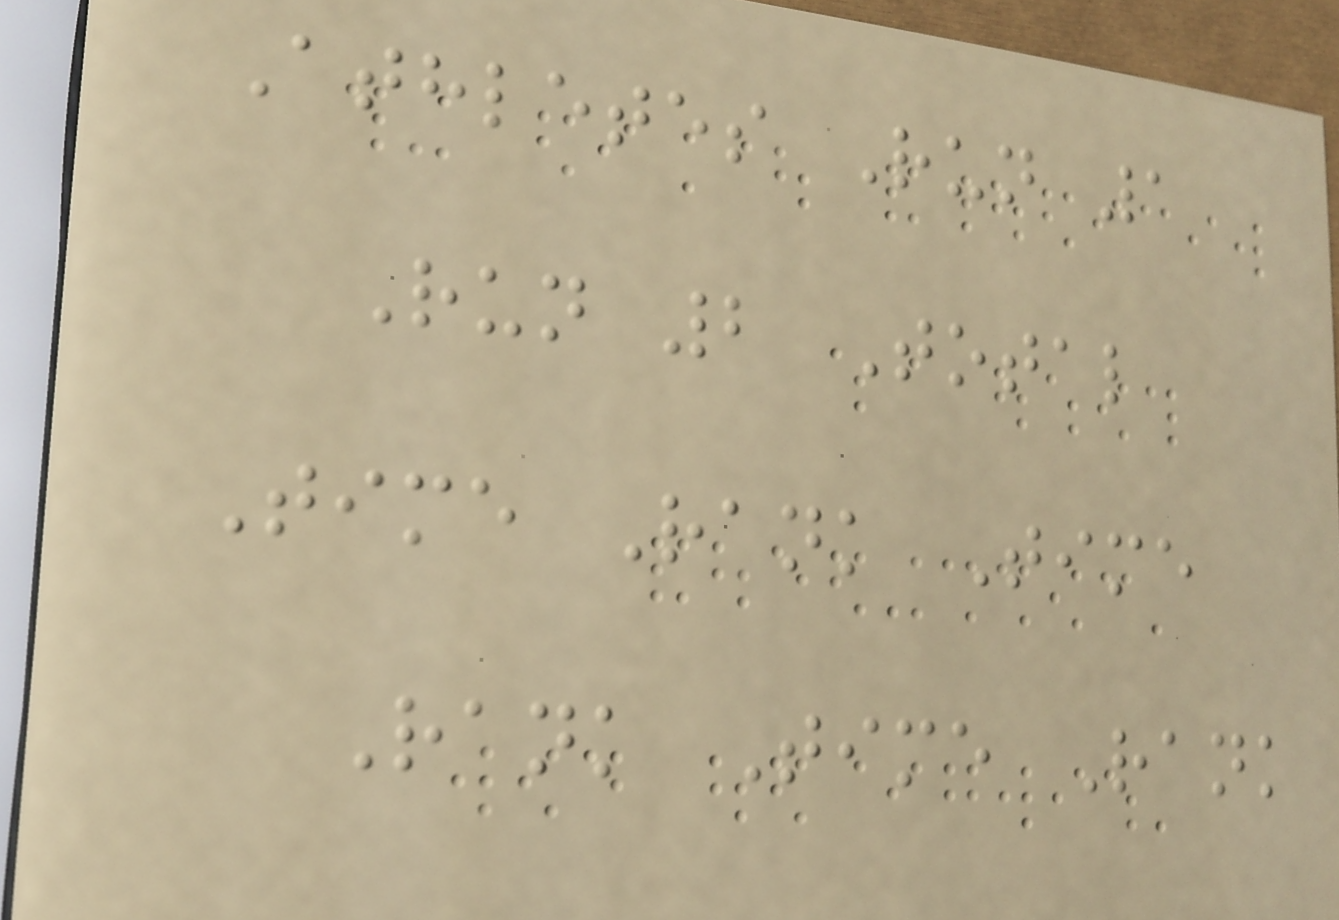Athletes Run 1
Run 2 Total
Time Rank Time
Rank Time Rank
